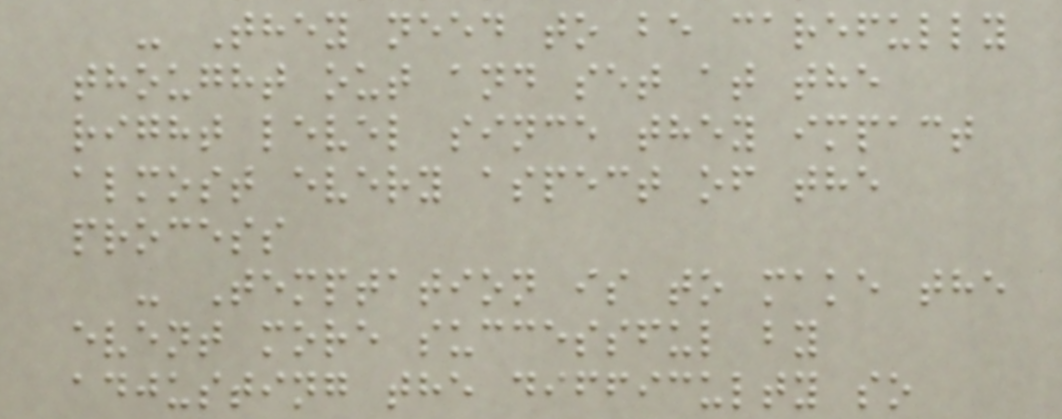- They need to be carefully
thought out and set at the
right level since they impact
almost every aspect of the
process
- Temptation is to make the
event more successful by
adjusting the difficulty so
